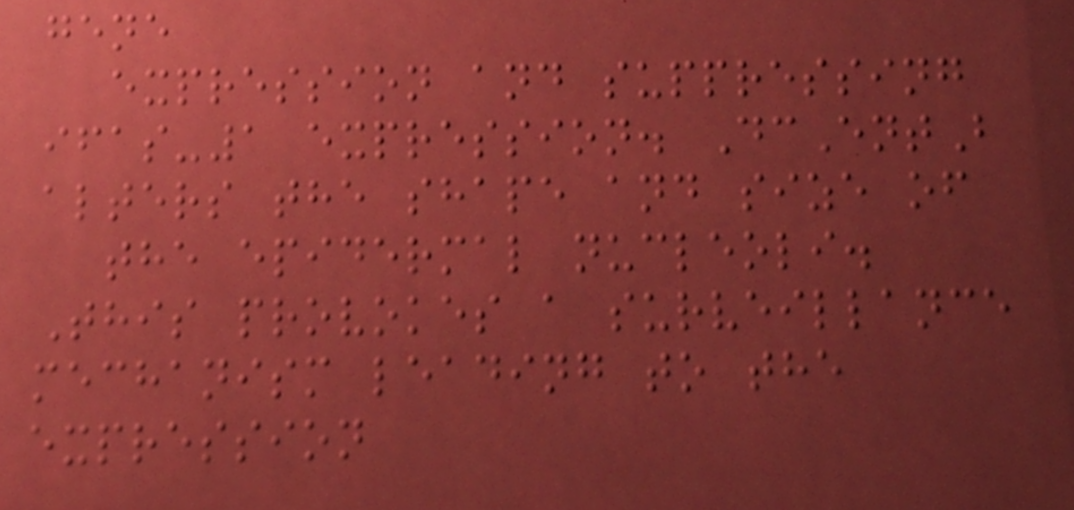gene
expression and suppressing
ifas-1 expression. DcEntB
alters the shape and size of
the epidermal nucleoli.
This provokes a surveillance
mechanism leading to the
expression
